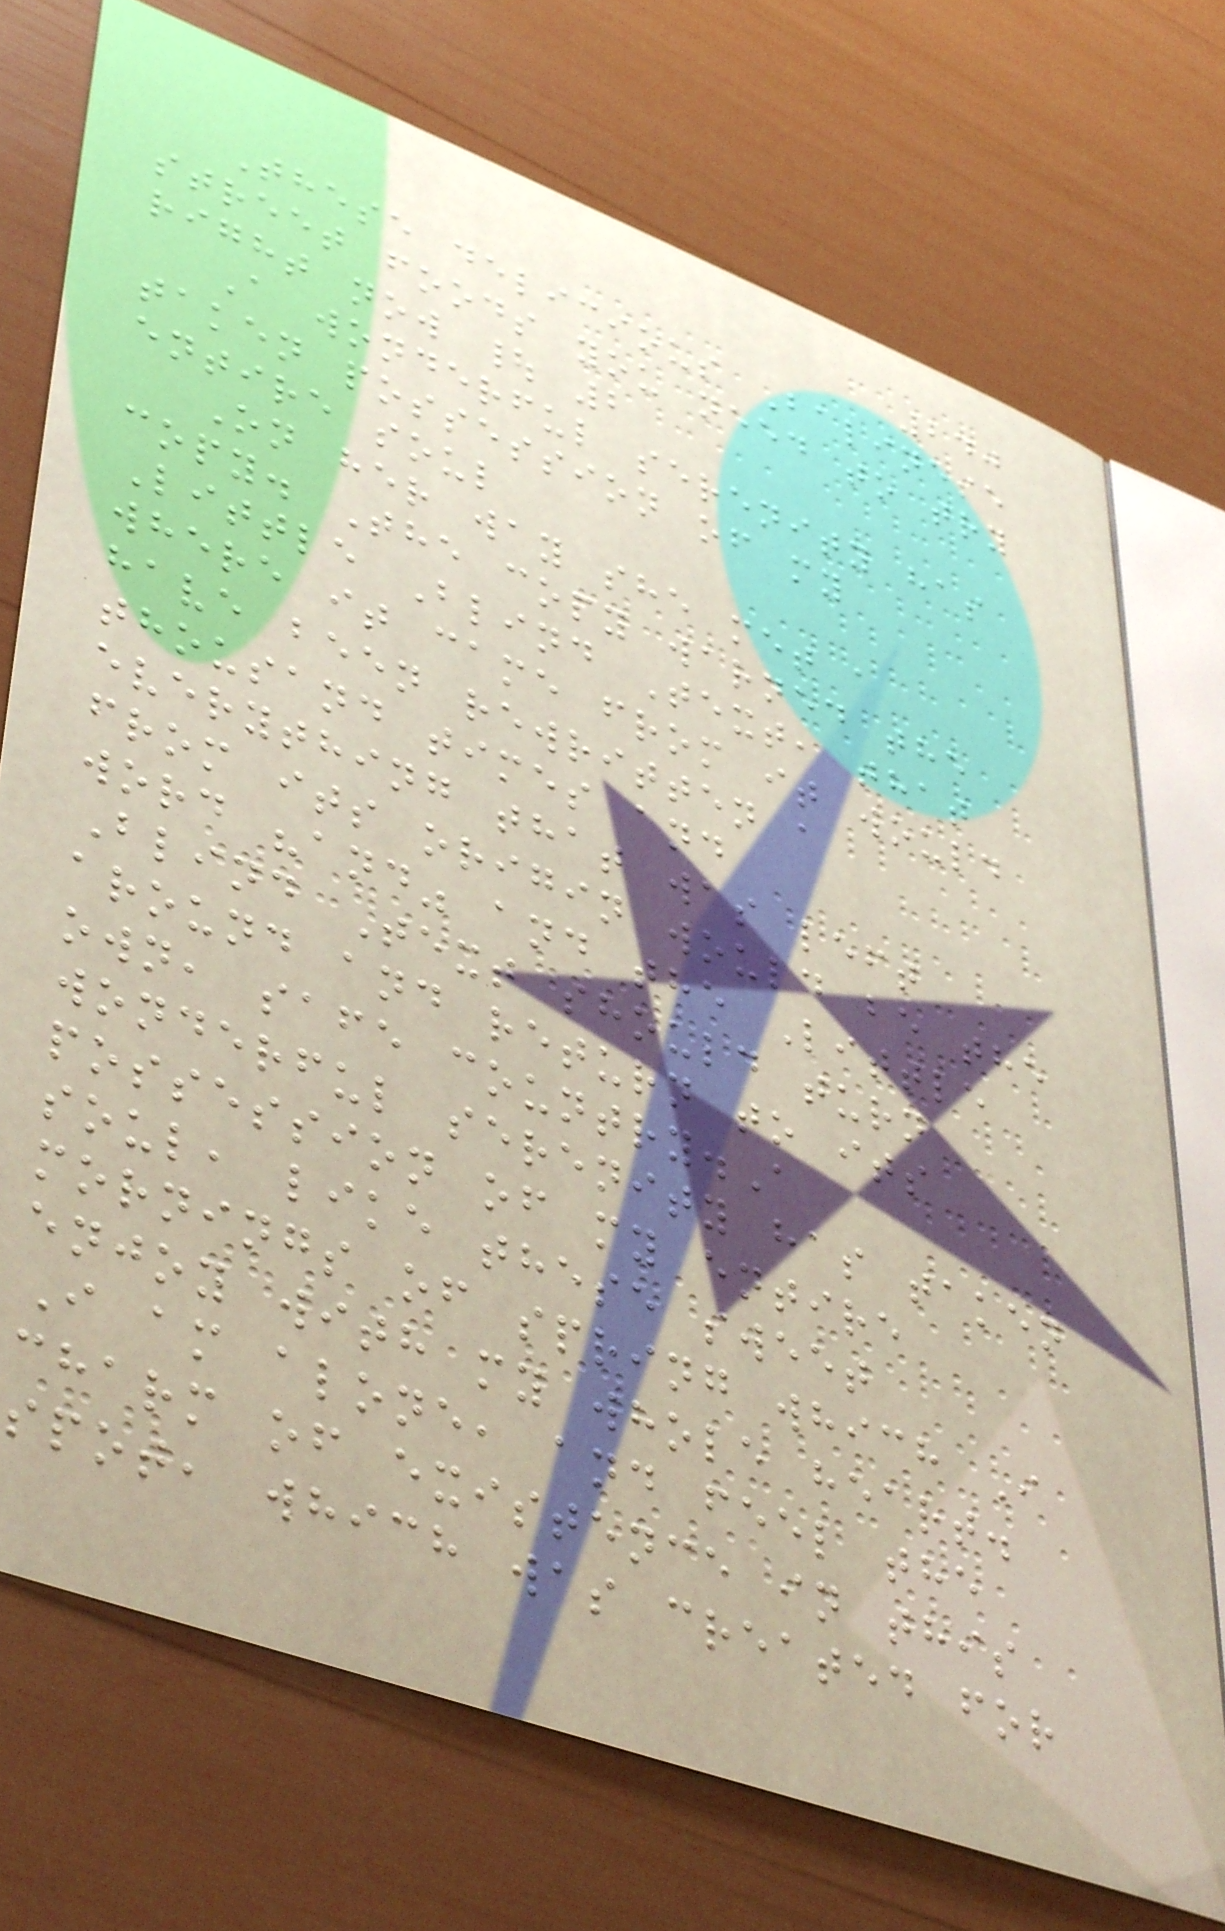240
These delicious Balinese
street foods you need to try
right now | 2
A wonderful serenity has
taken possession of my
entire soul
On her way she met a
copy. The copy warned the
Little Blind Text, that
where it came from it would
have been rewritten a
thousand times and
everything that was left
from its origin would be the
word "and" and the Little
Blind Text should turn
around and return to its
own, safe country.A
wonderful serenity has taken
possession of my entire
soul, like these sweet
mornings of spring which I
enjoy with my whole heart.
I am alone, and feel the
charm of existence in this
spot, which was created for
